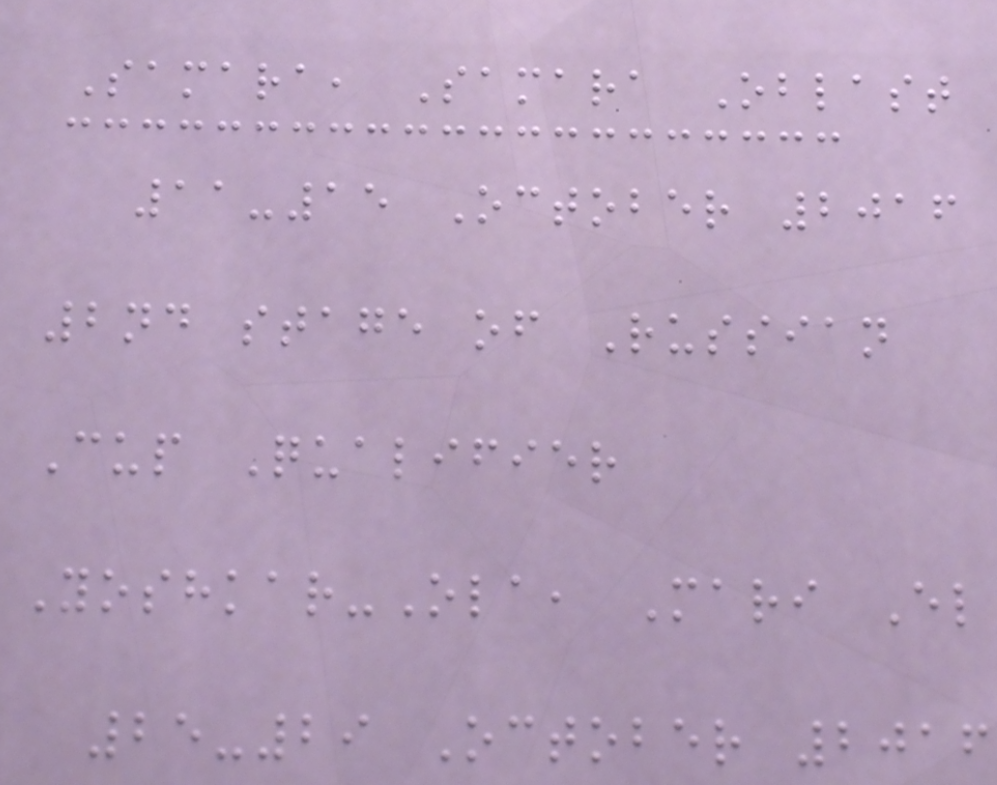Samara, Samara Oblast
11-15 October 2016
2nd stage of Russian
Cup Qualifier
Yoshkar-Ola, Mari El
25-29 October 2016
